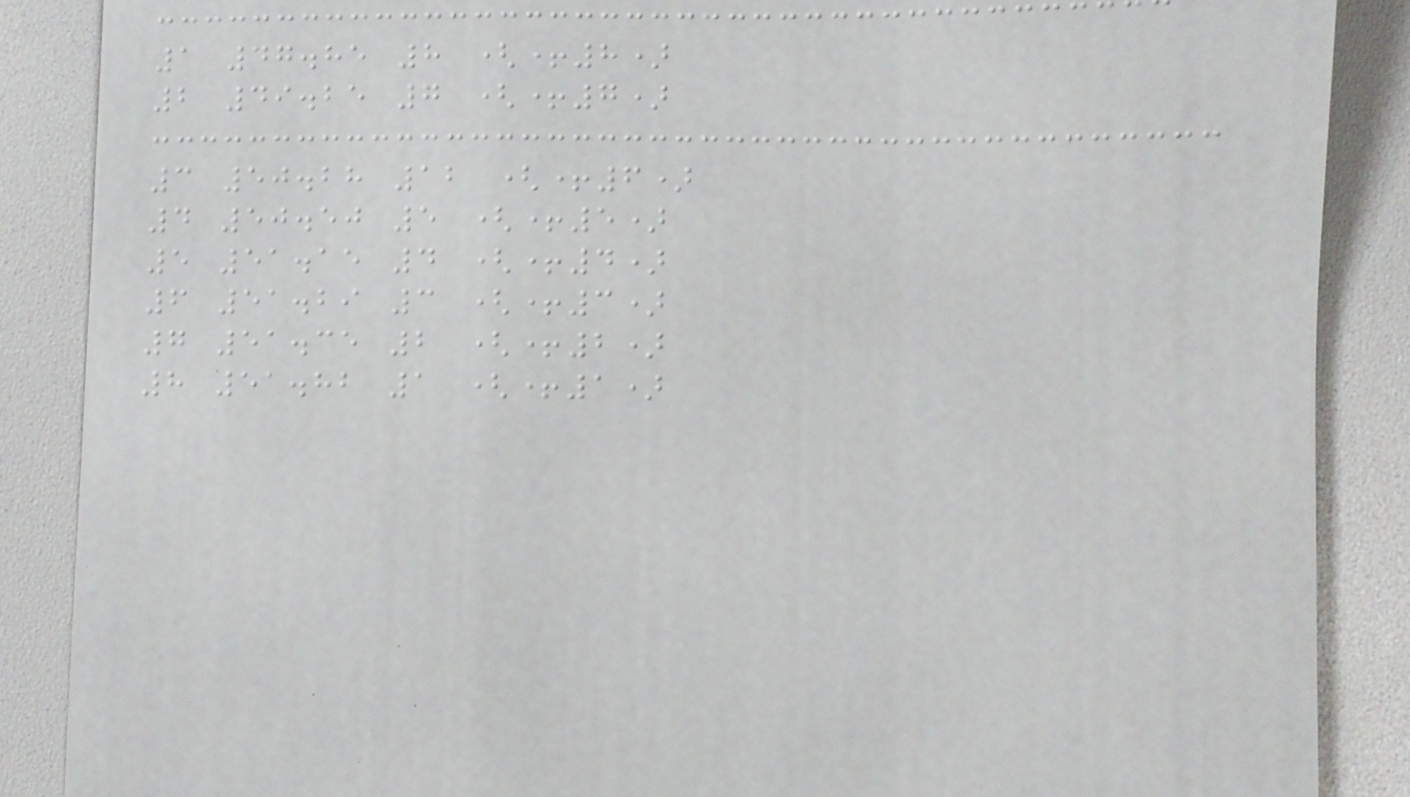1 47.85 8 (+8)
2 49.25 7 (+7)
3 50.28 12 (+6)
4 50.50 5 (+5)
5 51.15 4 (+4)
6 51.29 3 (+3)
7 51.35 2 (+2)
8 51.82 1 (+1)
